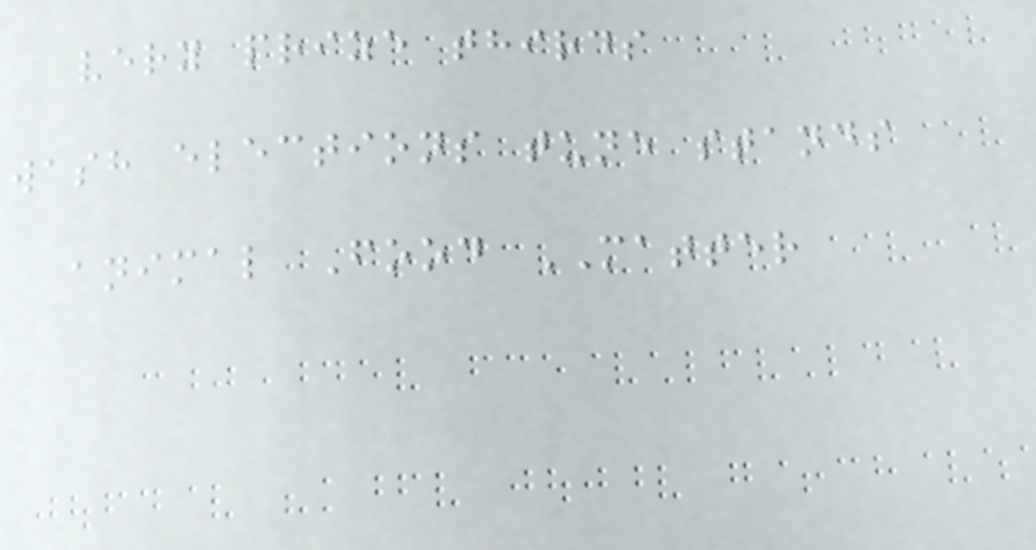very prize thirds
wash elections tune stands
animal Food MATTER
